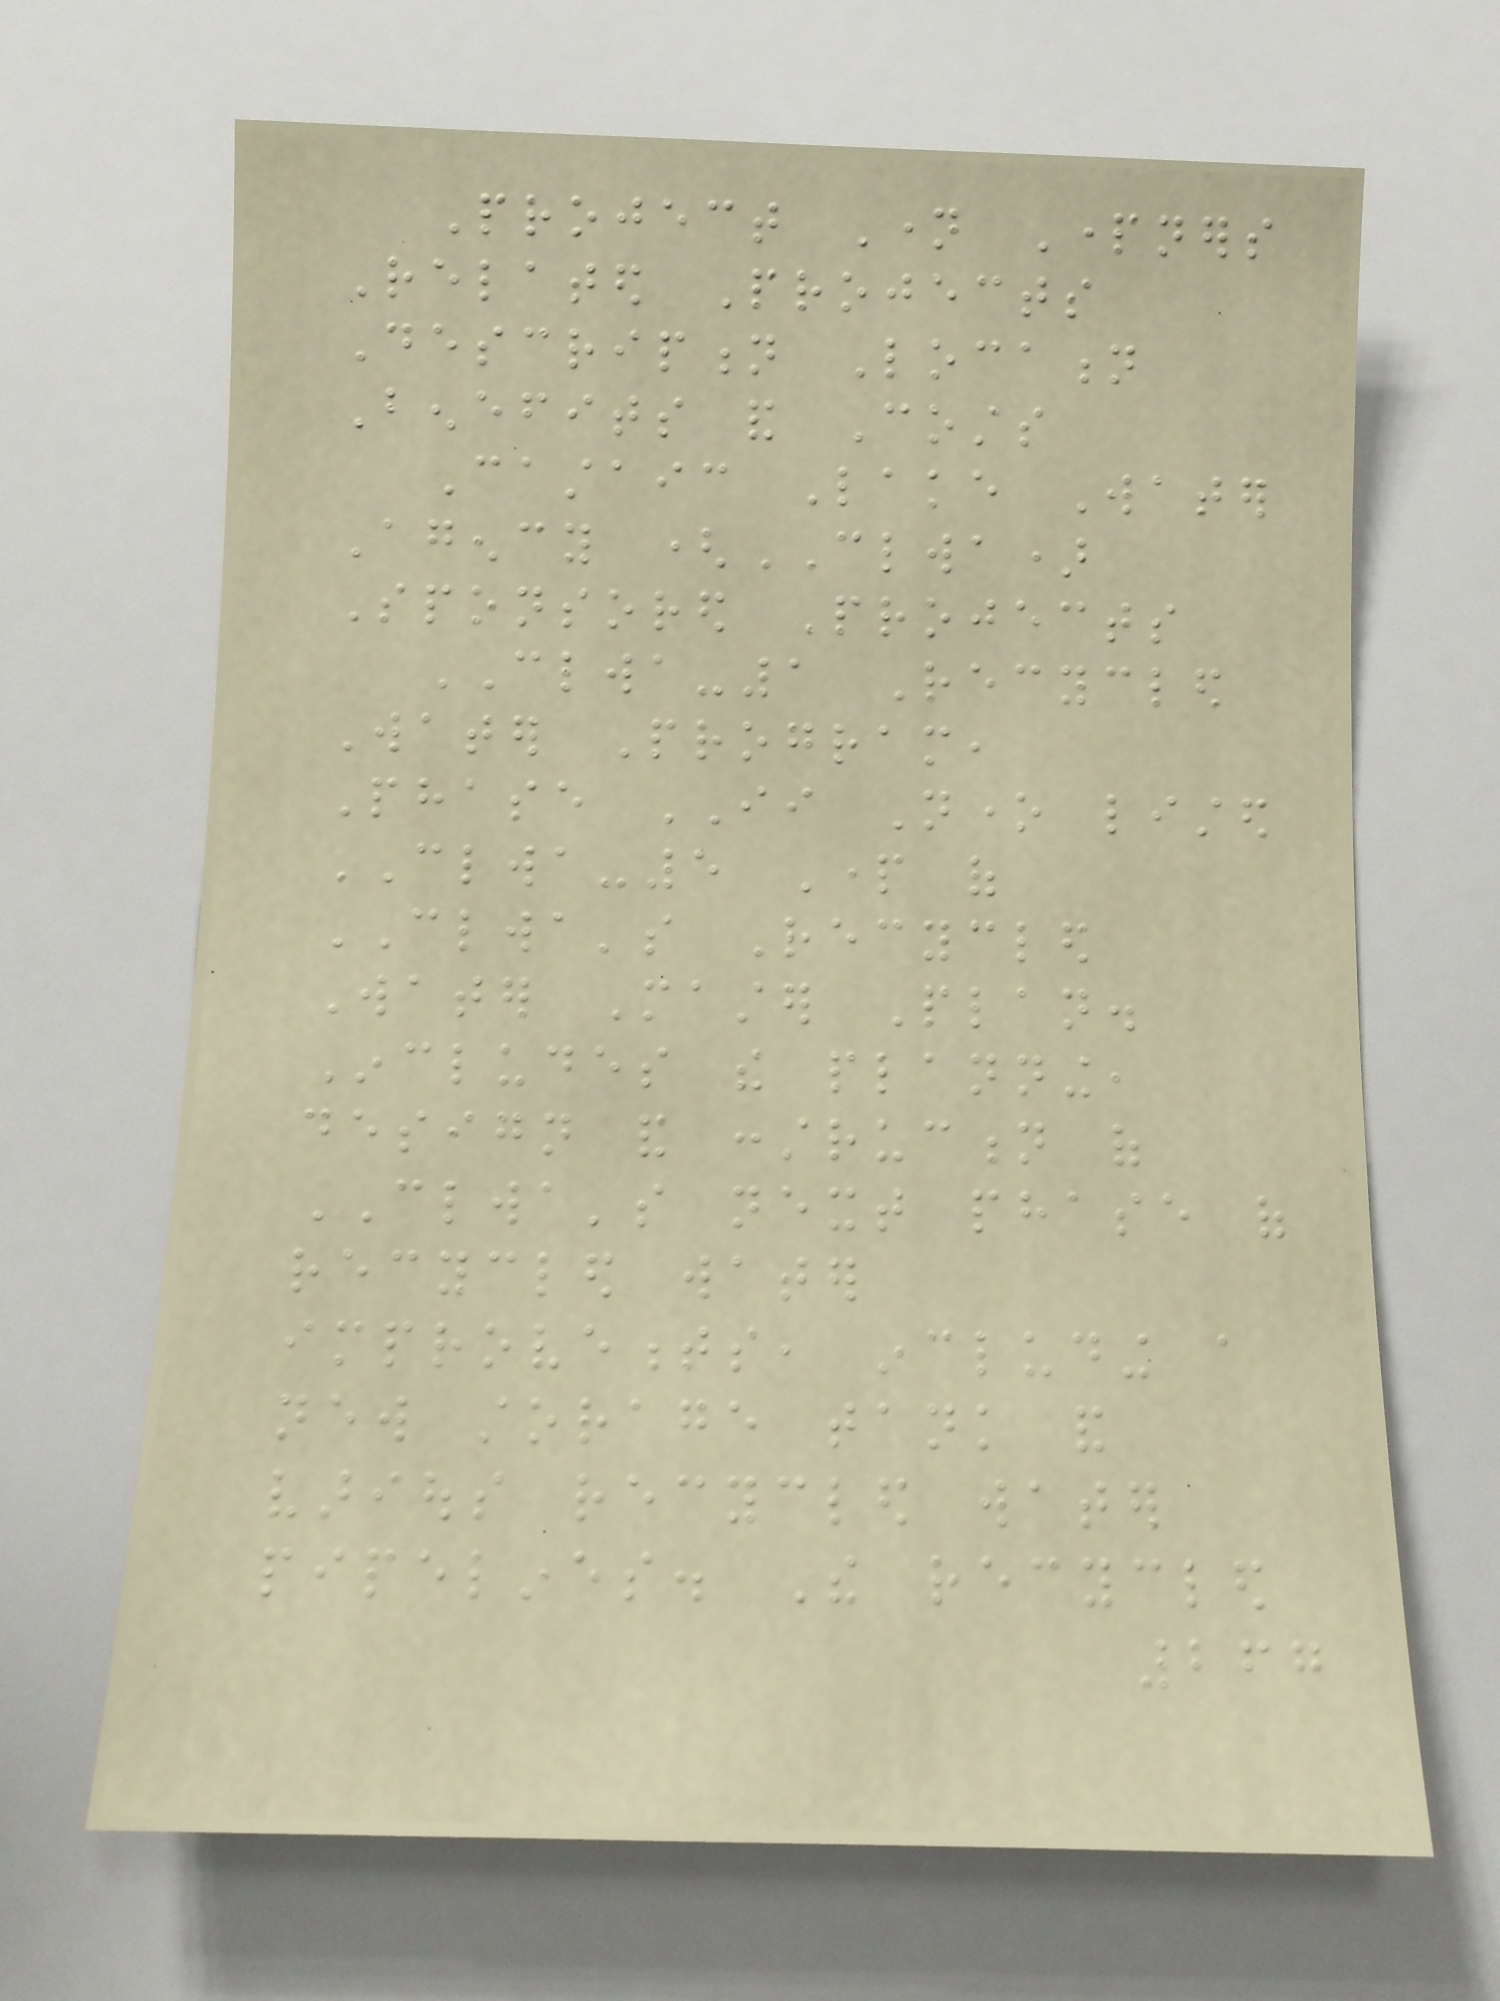Project Name Partners
Related Projects
Description Location
Benefits and Costs
Castaic Lake Water
Agency (CLWA)
Sponsored Projects
CLWA-1 Recycled
Water Program,
Phase II None listed
CLWA-5 Part of
CLWA's Recycled
Water Master Plan.
Includes the planning,
design and construction of
CLWA's next phase of
recycled water
improvements, including a
new storage tank and
various recycled water
pipelines. The recycled
267
